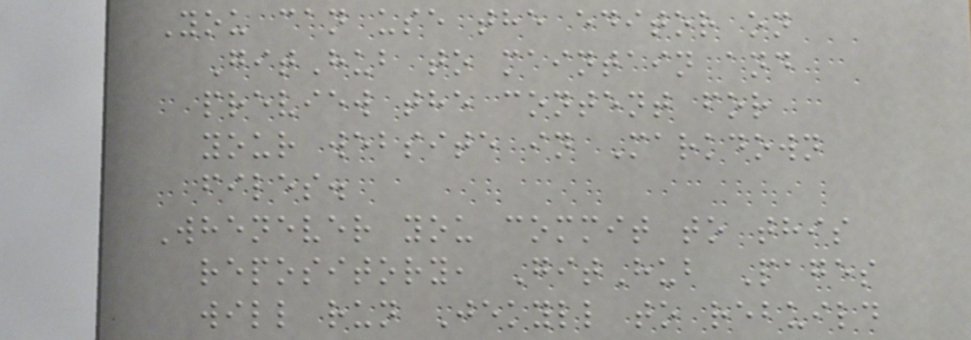You can use the editor on
GitHub to maintain and
preview the content for
your website in Markdown
files.
Whenever you commit to this
repository, GitHub Pages
will run Jekyll to rebuild
